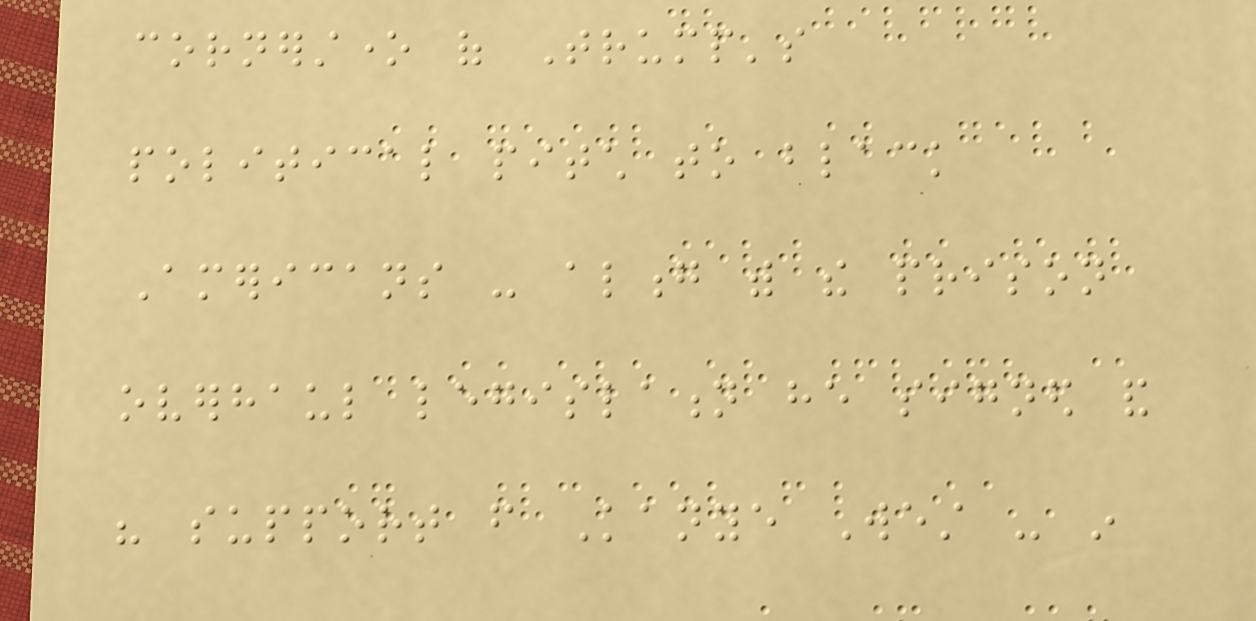cornerstone of Trump's
political pitch to black
Americans - along with the prison
overhaul legislation he signed and
his support from Kanye West - in
